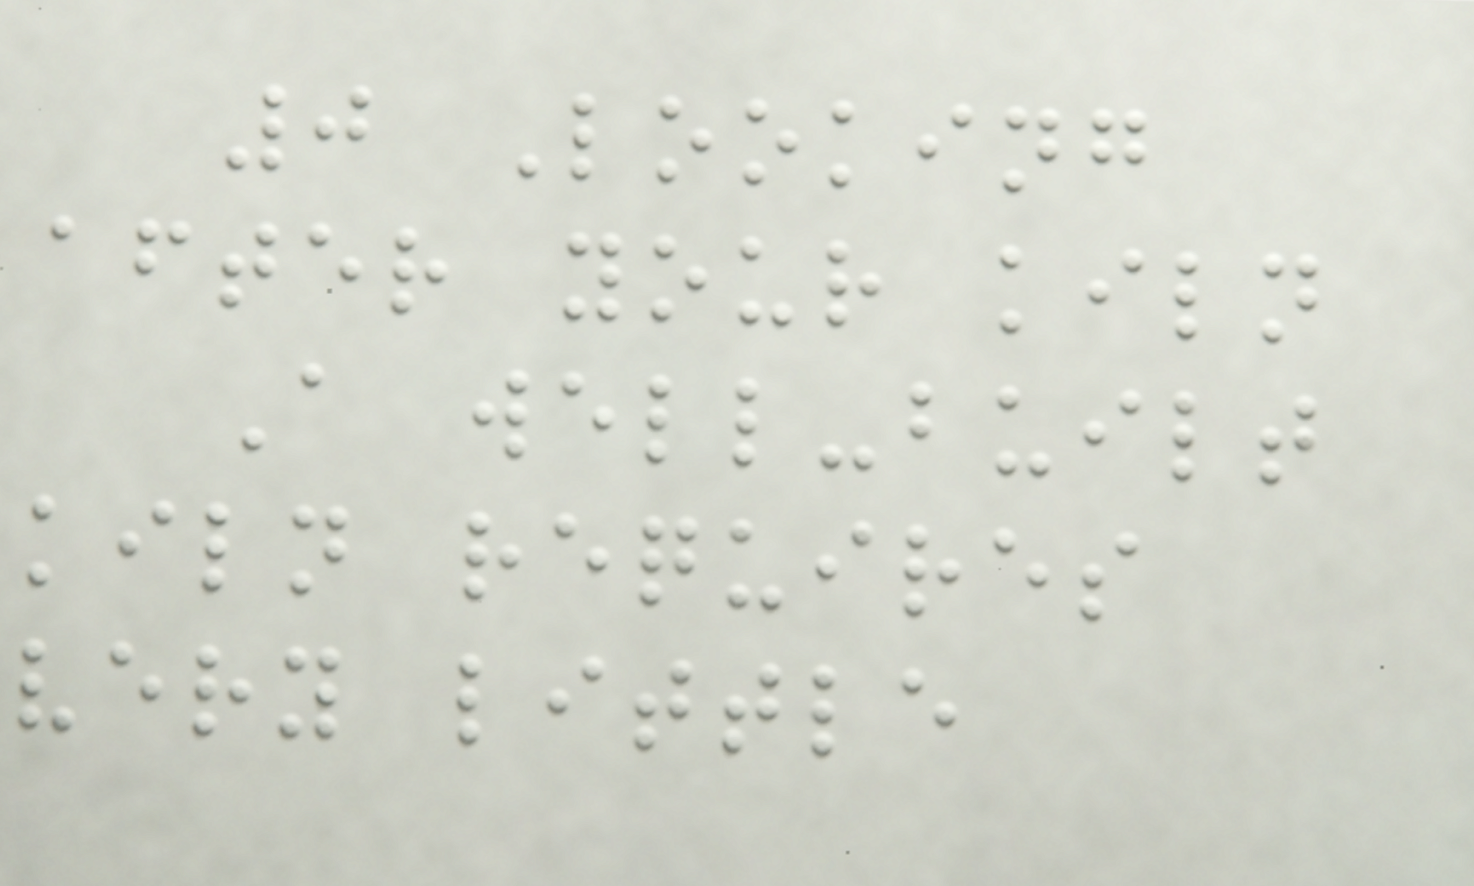0 Looking
after your kiln
A well-built
kiln requires
very little
